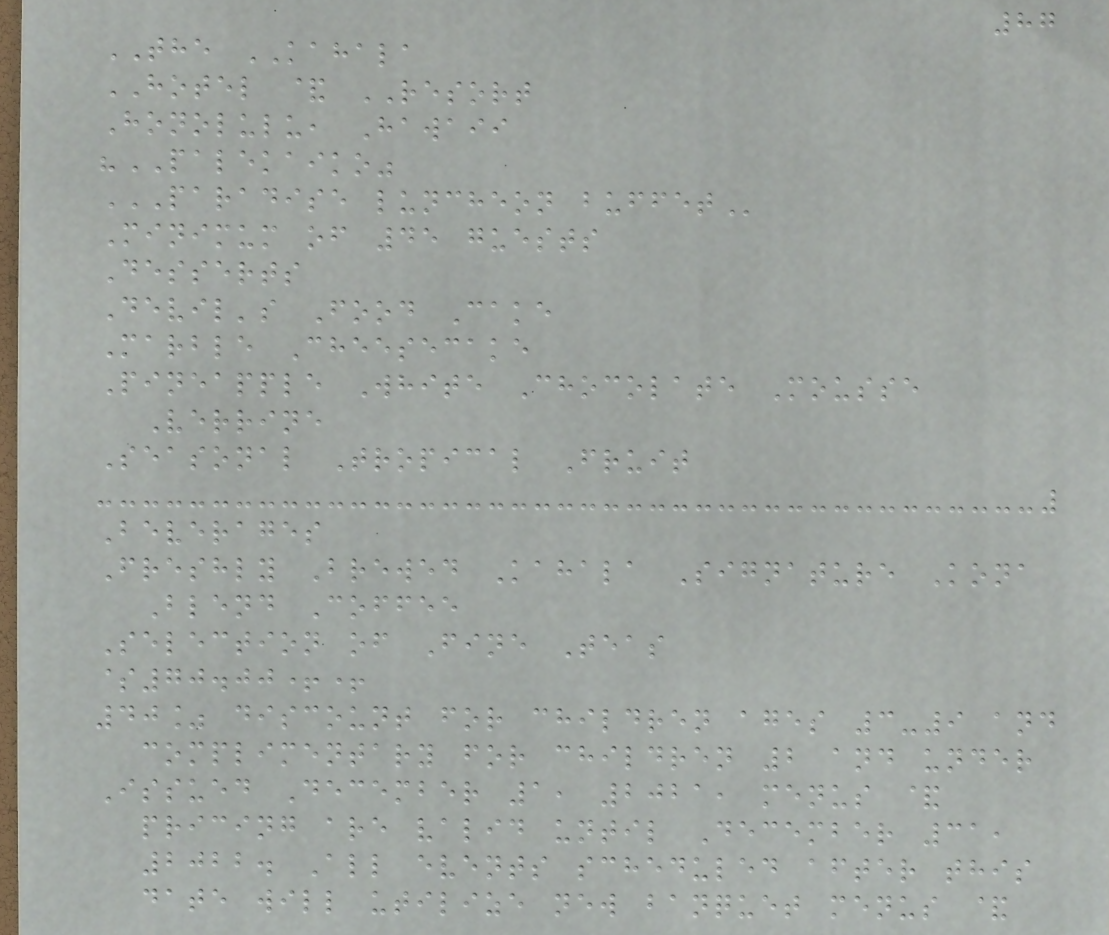87
THE KAHALA
HOTEL & RESORT
Honolulu, Hawaii
"PALEKAIKO"
PARADISE LUNCHEON BUFFET
Minimum of 45 guests
Desserts
Devil's Food Cake
Marble Cheesecake
Pineapple White Chocolate Mousse
Verrine
Seasonal Tropical Fruit
Beverages
Freshly Brewed Kahala Signature Kona
Blend Coffee
Selection of Fine Teas
$70.00++
40% discount for children ages 3-9 and
complimentary for children 2 and under
Issued December 1, 2021, menus &
pricing are valid until December 31,
2022. All events scheduled after this
date will utilize new banquet menus &
